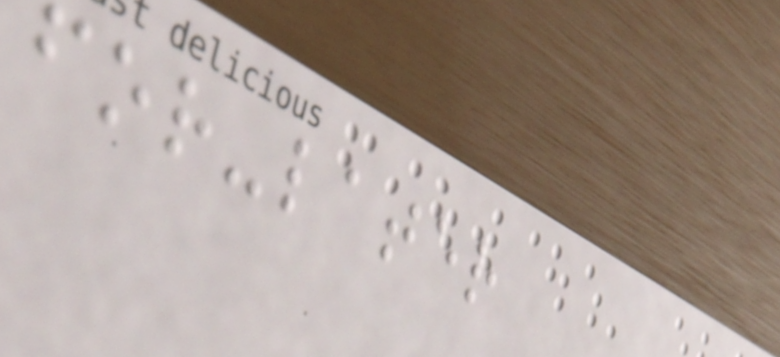for-later
